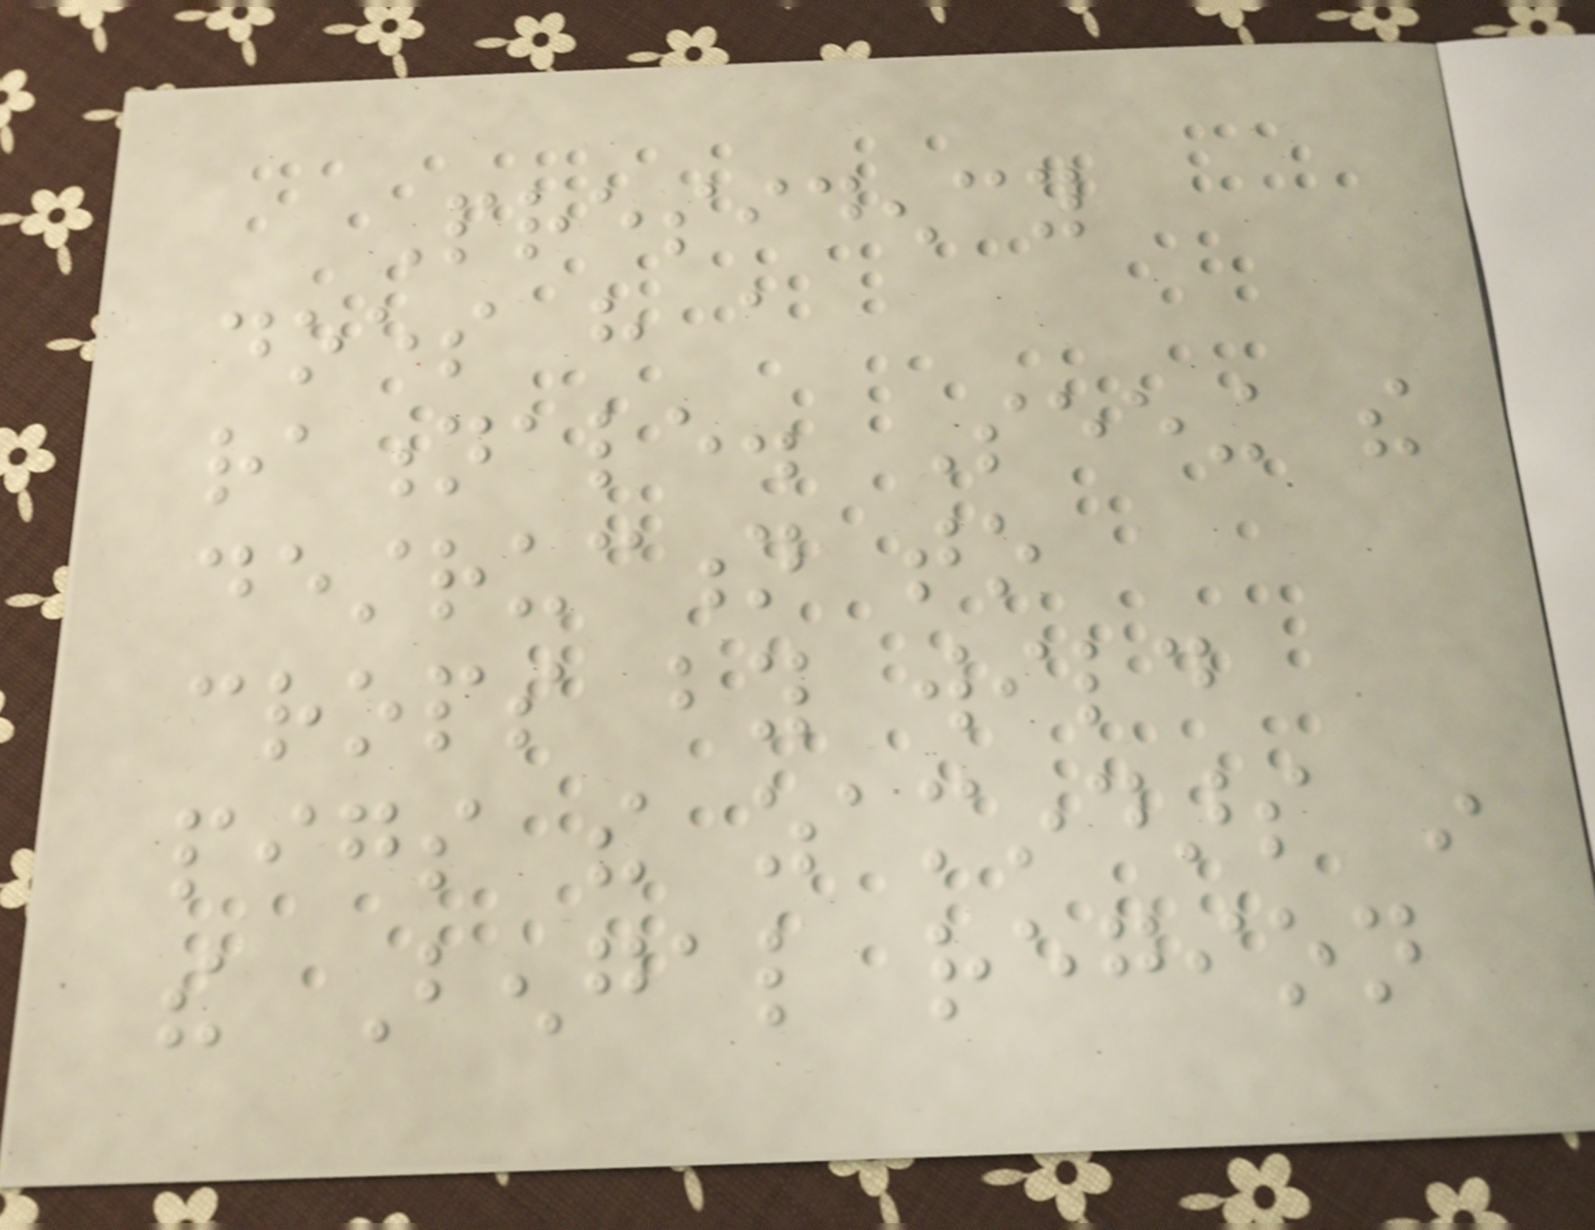Presidency
does have a
rationale. Seeing the
destruction to
crops by wild
pigs the zamindars in
the Bengal region
